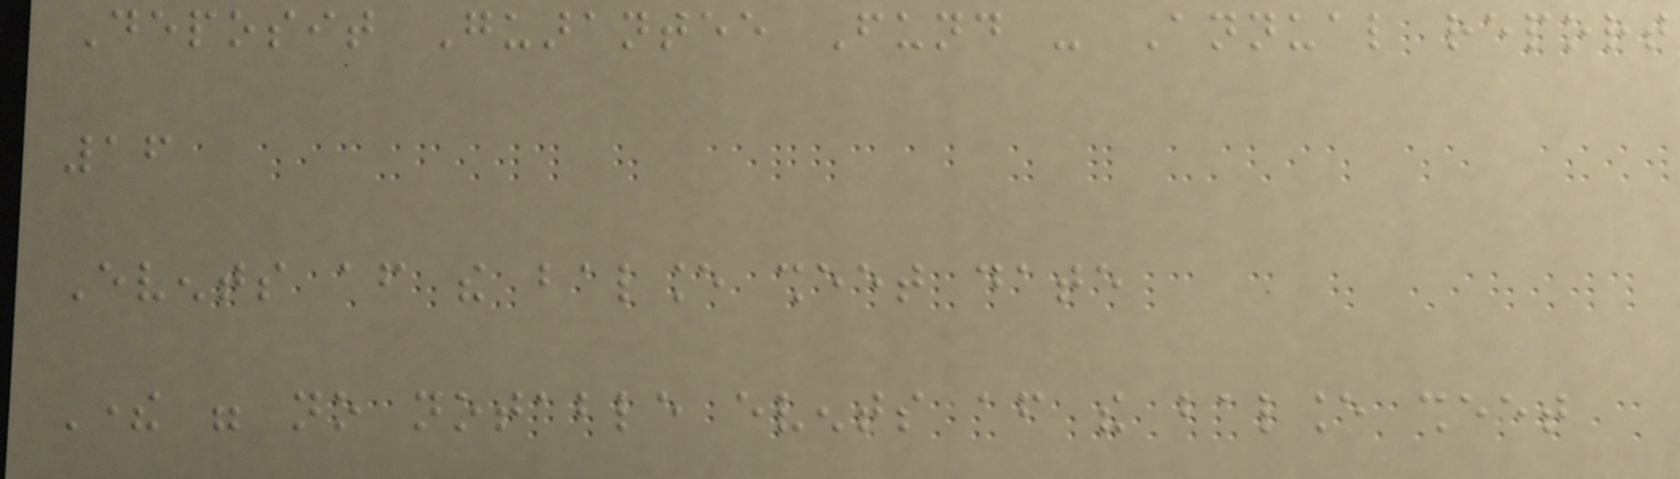Deposit Guarantee Fund - Annual report
16
Events after the balance sheet date
There were no notable events after the balance sheet
